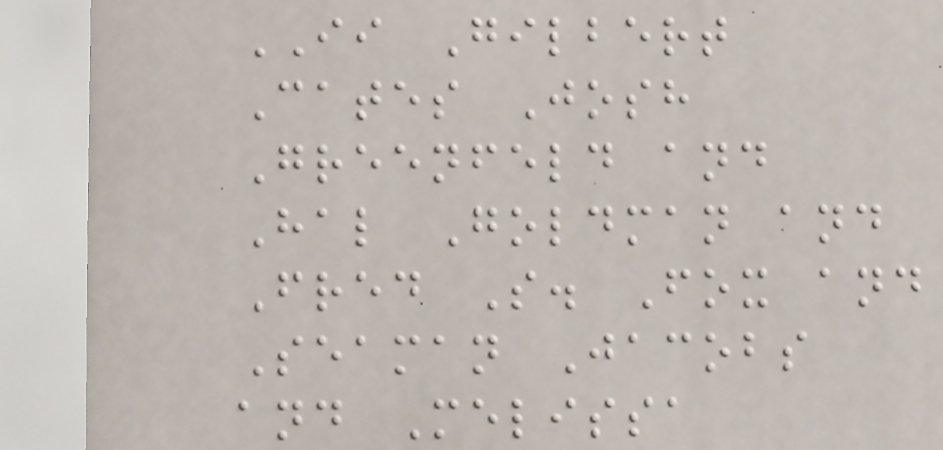II Gilbert
Cates Josh
Greenfeld and
Hal Goldman and
Fred S. Fox and
Seaman Jacobs
and Melissa
